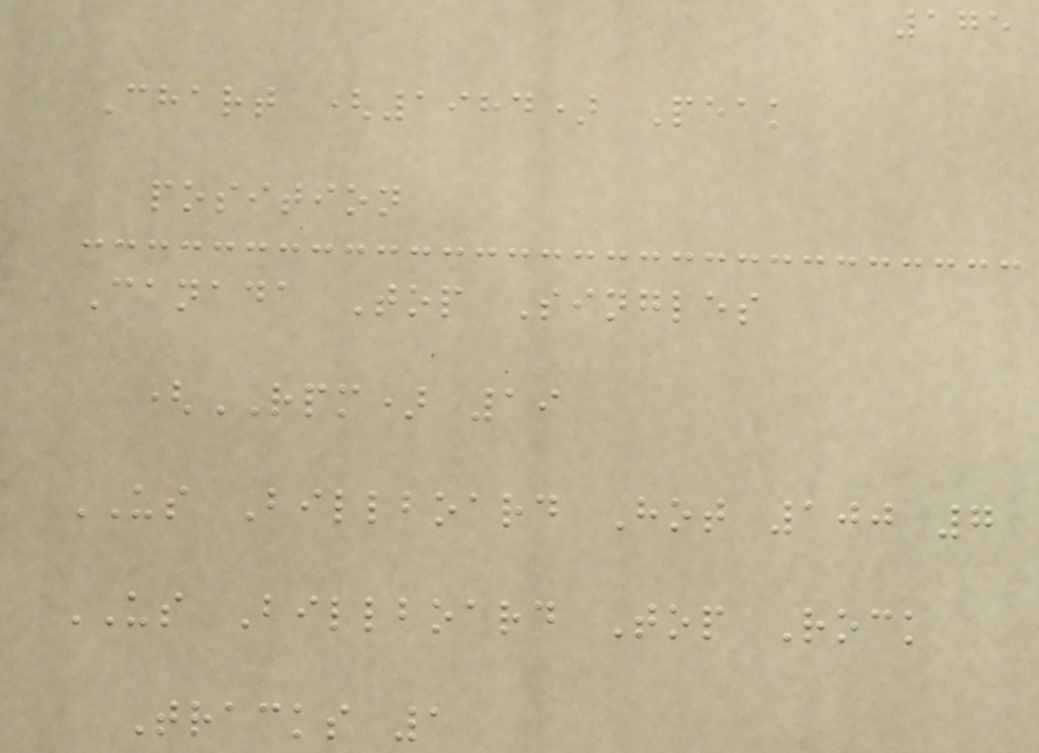175
Chart (1984) Peak
position
Canada Top Singles
(RPM) 19
US Billboard Hot 100 7
US Billboard Top Rock
Tracks 1
